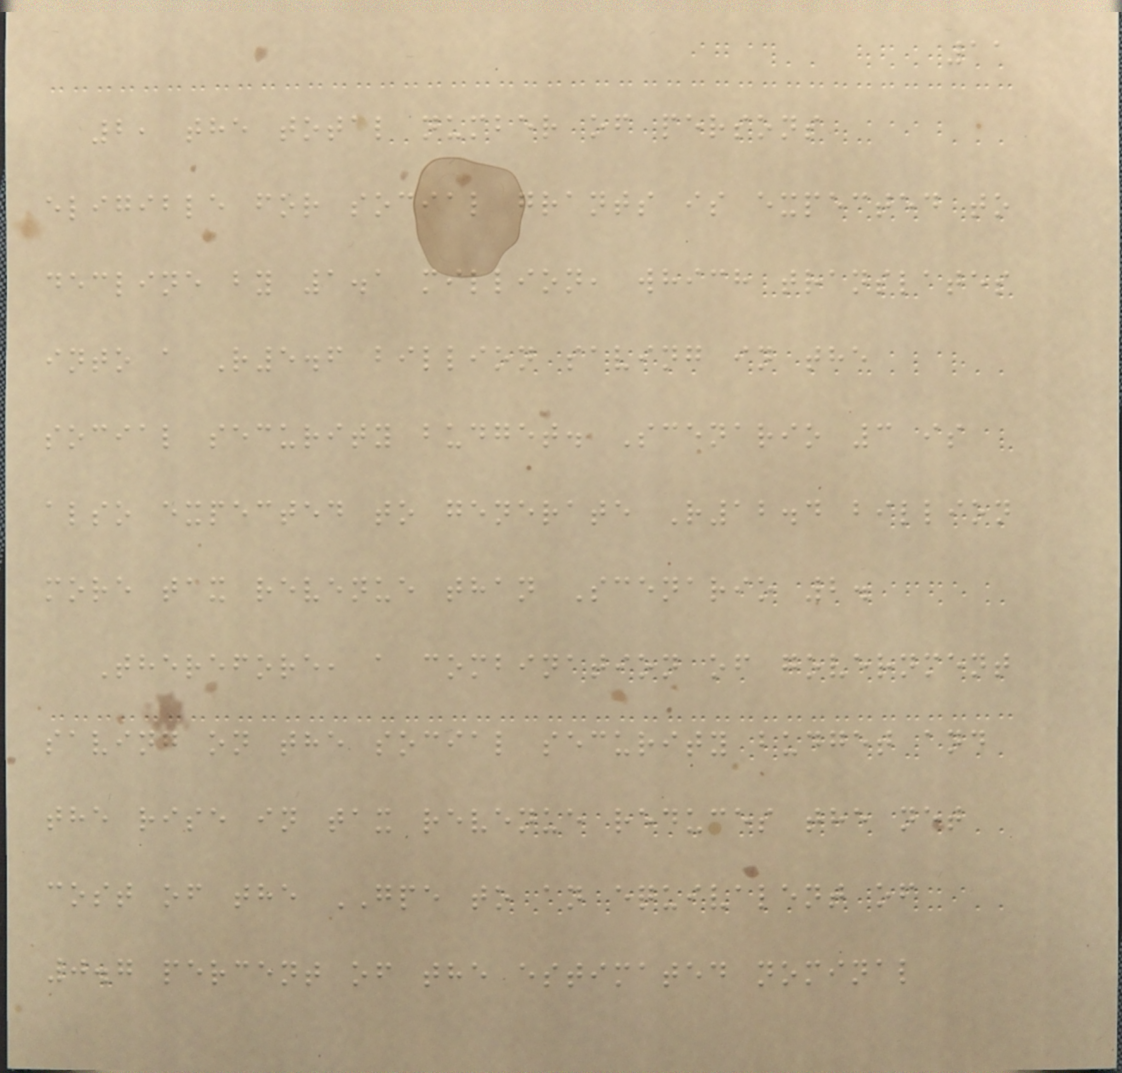11
2, the total number of persons
eligible for social grants is expected to
decline by 1.1 million, which translates
into a R5.6 billion saving in the
social security budget. Scenario 3 is
also expected to generate R12.4 billion
more tax revenue than Scenario 2.
Therefore, a combination of government
saving on the social security budget and
the rise in tax revenue reduces the net
cost of the GPE to an equivalent of
0.7 percent of the estimated nominal
